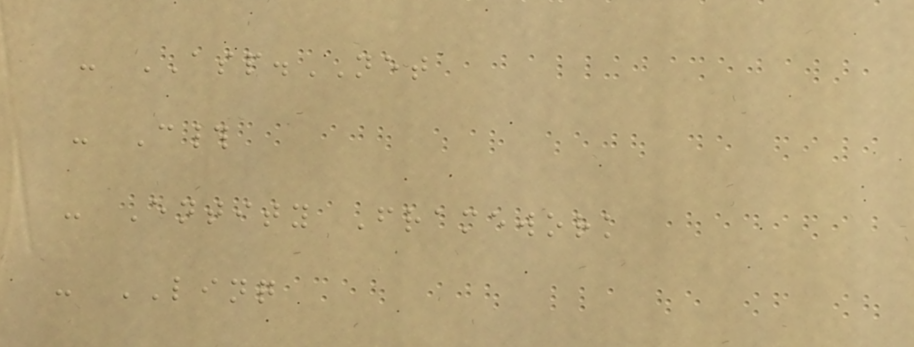- ASP.NET
- C#
- Entity Framework
- LINQ
